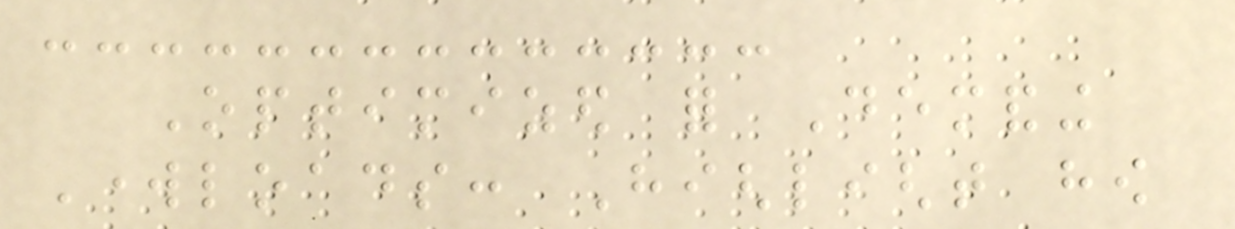Optimized for Demanding
Workloads: Highlight how
